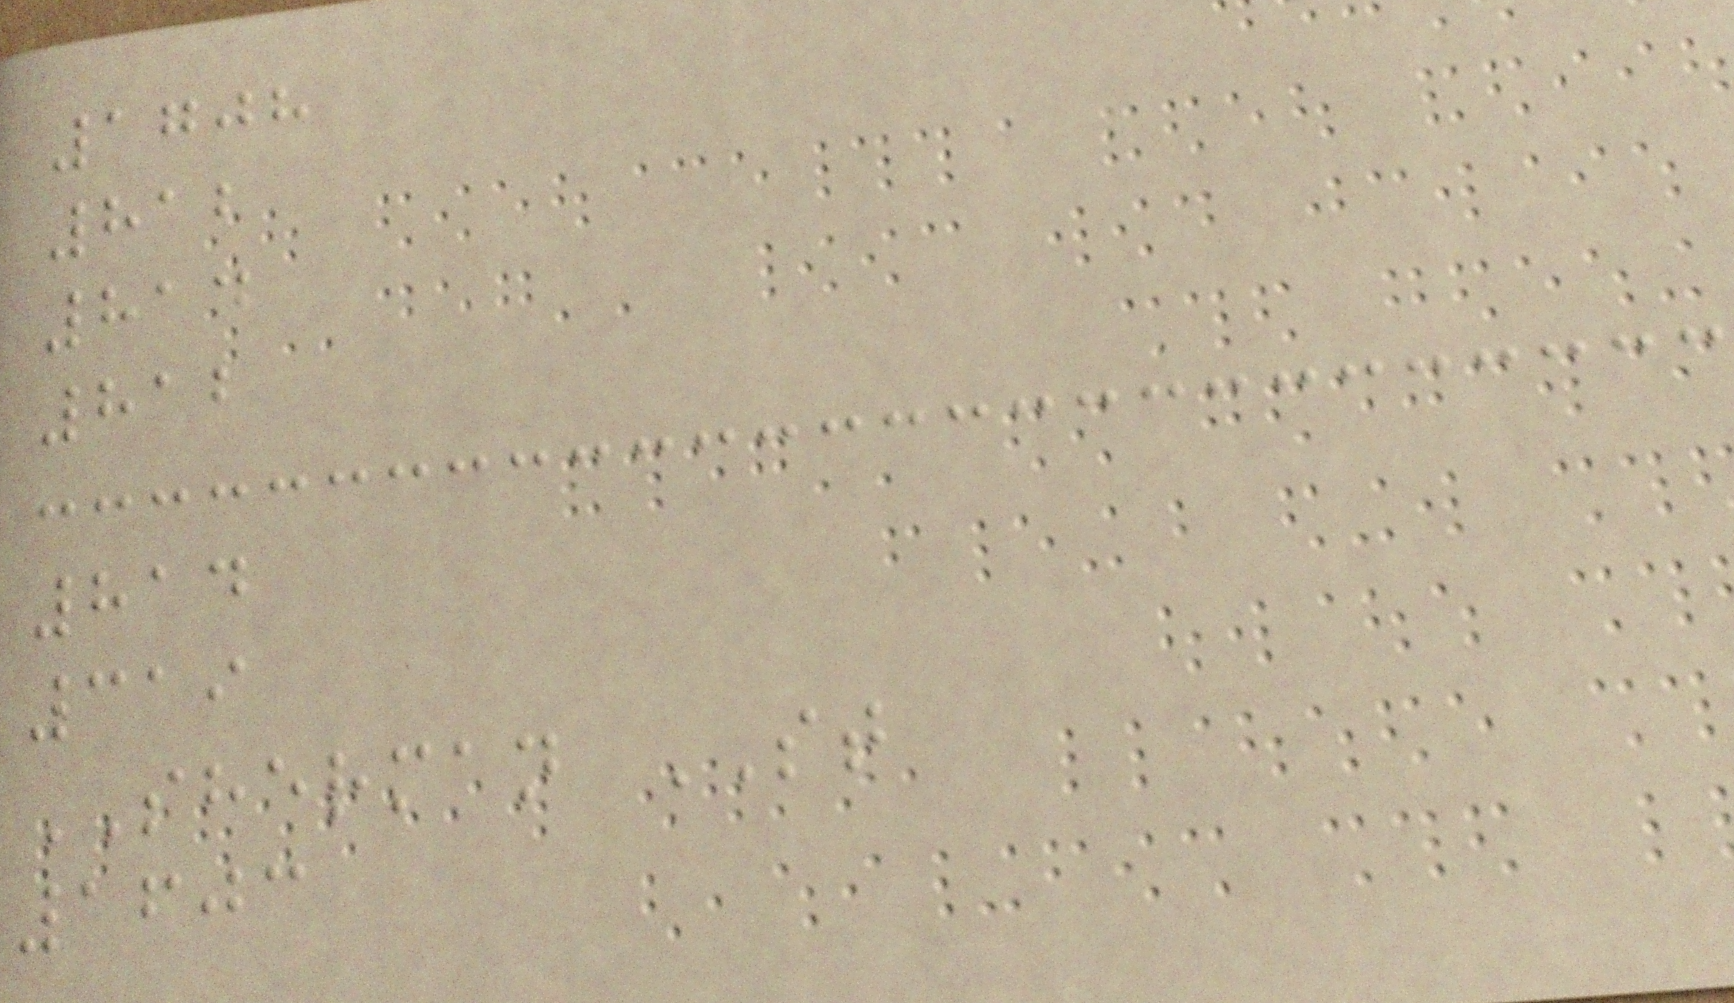1708
812
814
812
814
319
SHERMAN ST
1603
